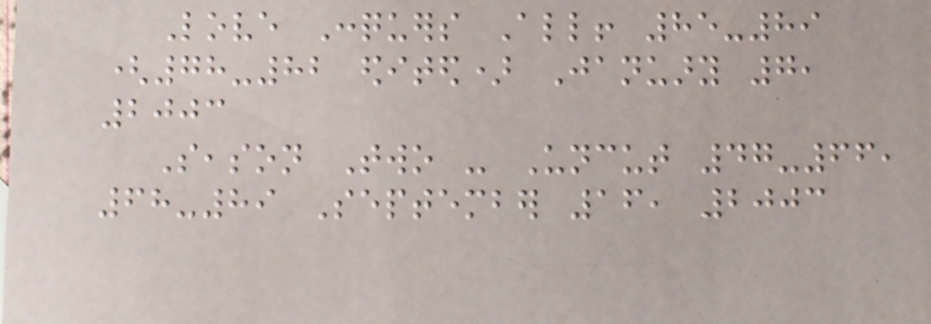Love Conquers All! 85-89
(78-82 edited) January 7,
2003
Season Two - Uncut 47-66,
68-89 September 16, 2003
